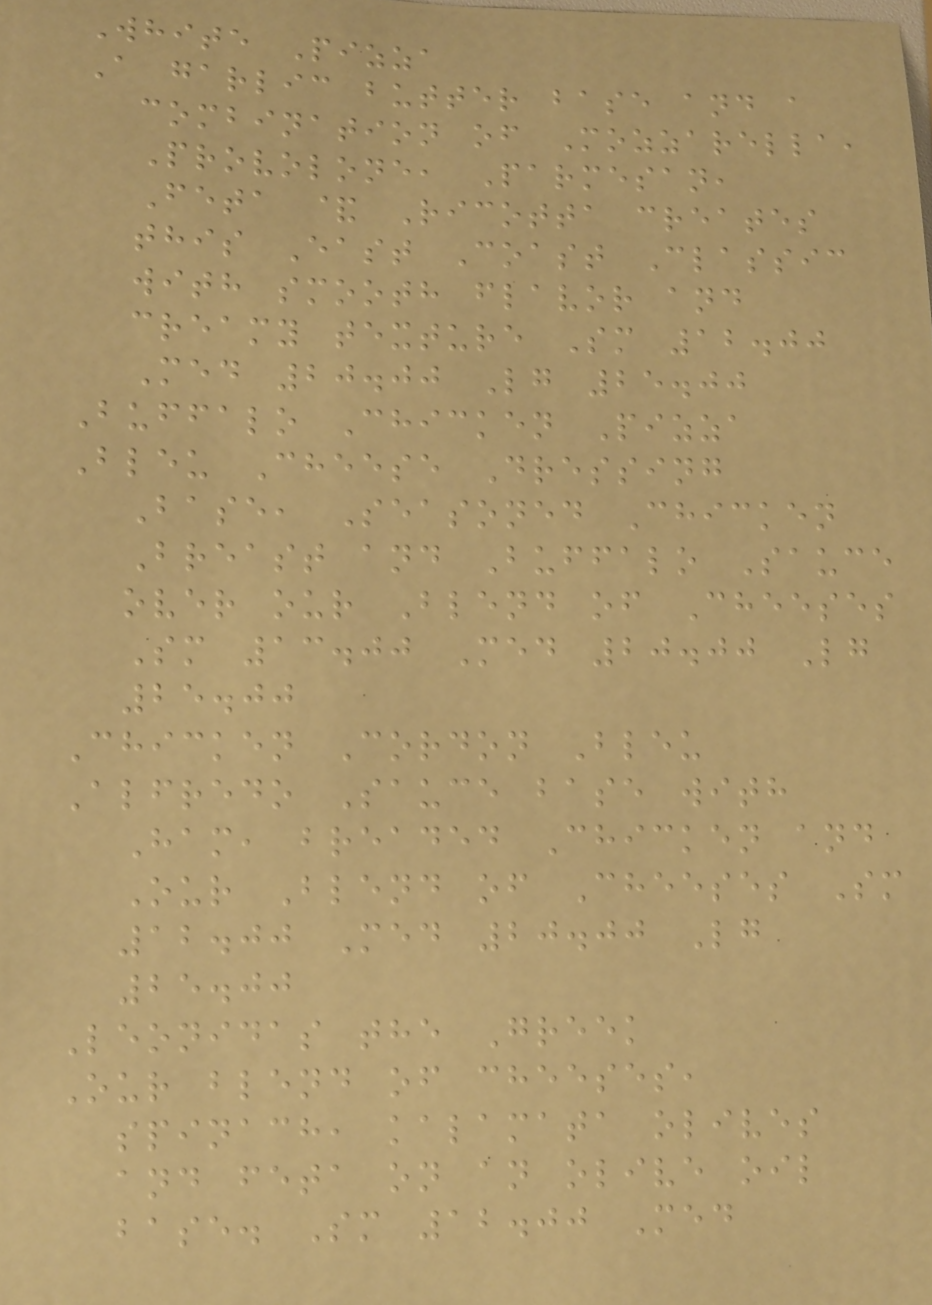White Pizza
A garlic butter base and a
combination of Mozzarella,
Provolone, Parmesan,
Feta & Ricotta creates
this East Coast Classic
with smooth flavor and
creamy texture Sm 12.00
Med 20.00 Lg 25.00
Buffalo Chicken Pizza
Bleu Cheese Dressing
Base, Seasoned Chicken
Breast and Buffalo Sauce
over our Blend of Cheeses
Sm 13.00 Med 20.00 Lg
25.00
Chicken Cordon Bleu
Alfredo Sauce base with
Ham, breaded Chicken and
Our Blend of Cheeses Sm
12.00 Med 20.00 Lg
25.00
Leonidas the Greek
Our blend of cheeses,
spinach, kalamata olives
and feta on an olive oil
base. Sm 12.00 Med
